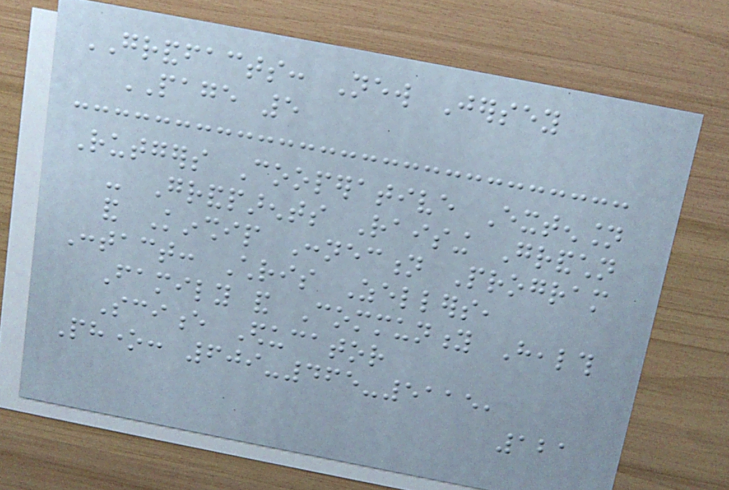GRANDFACTS: New Jersey
PAGE 5
Rutgers Cooperative Extension
- Grandparents Raising Grandchildren
and Kinship Connection Program
Contact: Chris Zellers,
Family and Community Health
Science Educator
Phone: 609-465-5115,
121
